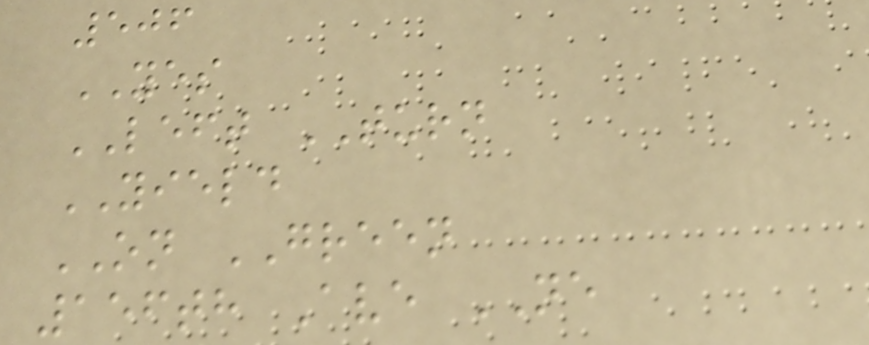506
YES
LEFT TURN
YIELD
ON GREEN
156th Ave NE
